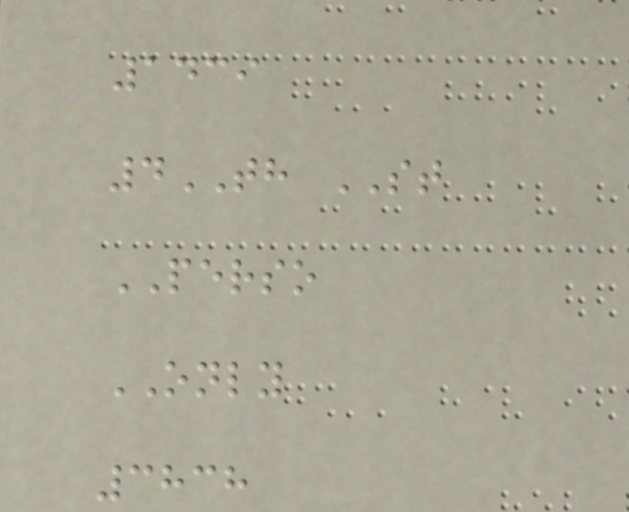1439
4TH ST
PERSO
ONLY
3838
